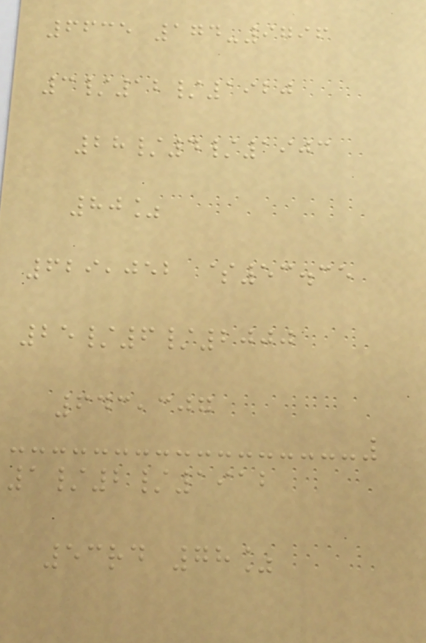6635 174-9796
3/12/1920
28/4/1903
80%
629,052 $53.35
25/6/2000
643,307
1/2/1912
53rd 78%
